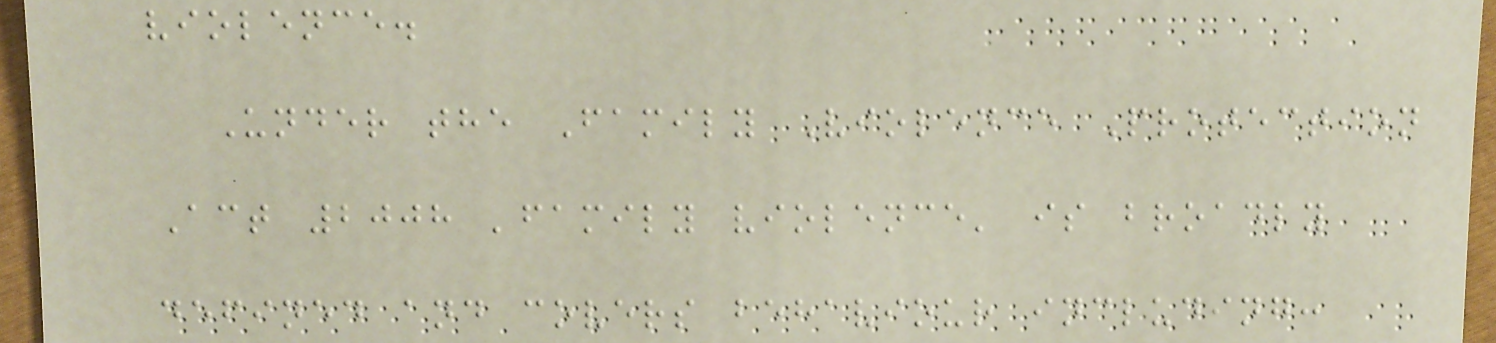violence.
Under the Family Violence Protection
Act 2008 'family violence' is broadly
defined and covers behaviour including:
